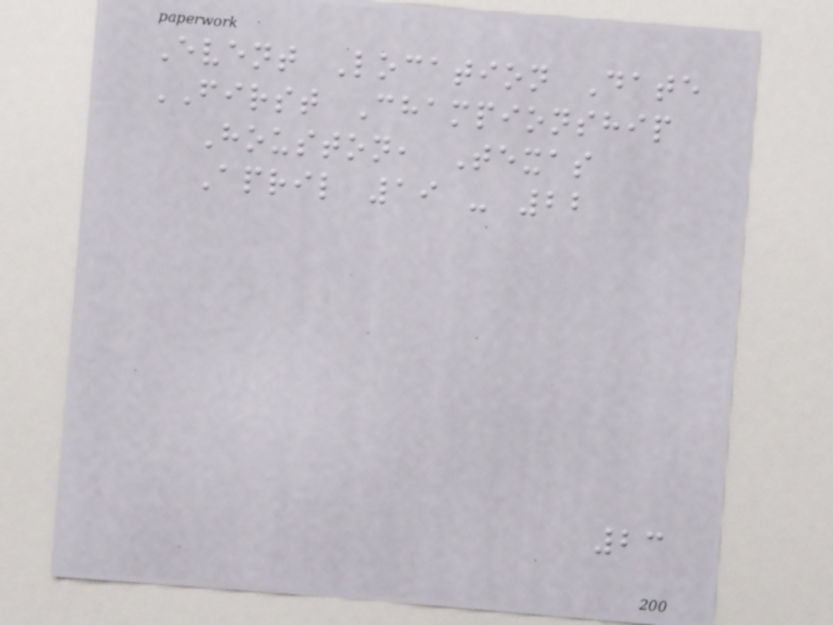Event Location Date
FIRST Championship
Houston, Texas
April 19 - 22
23
